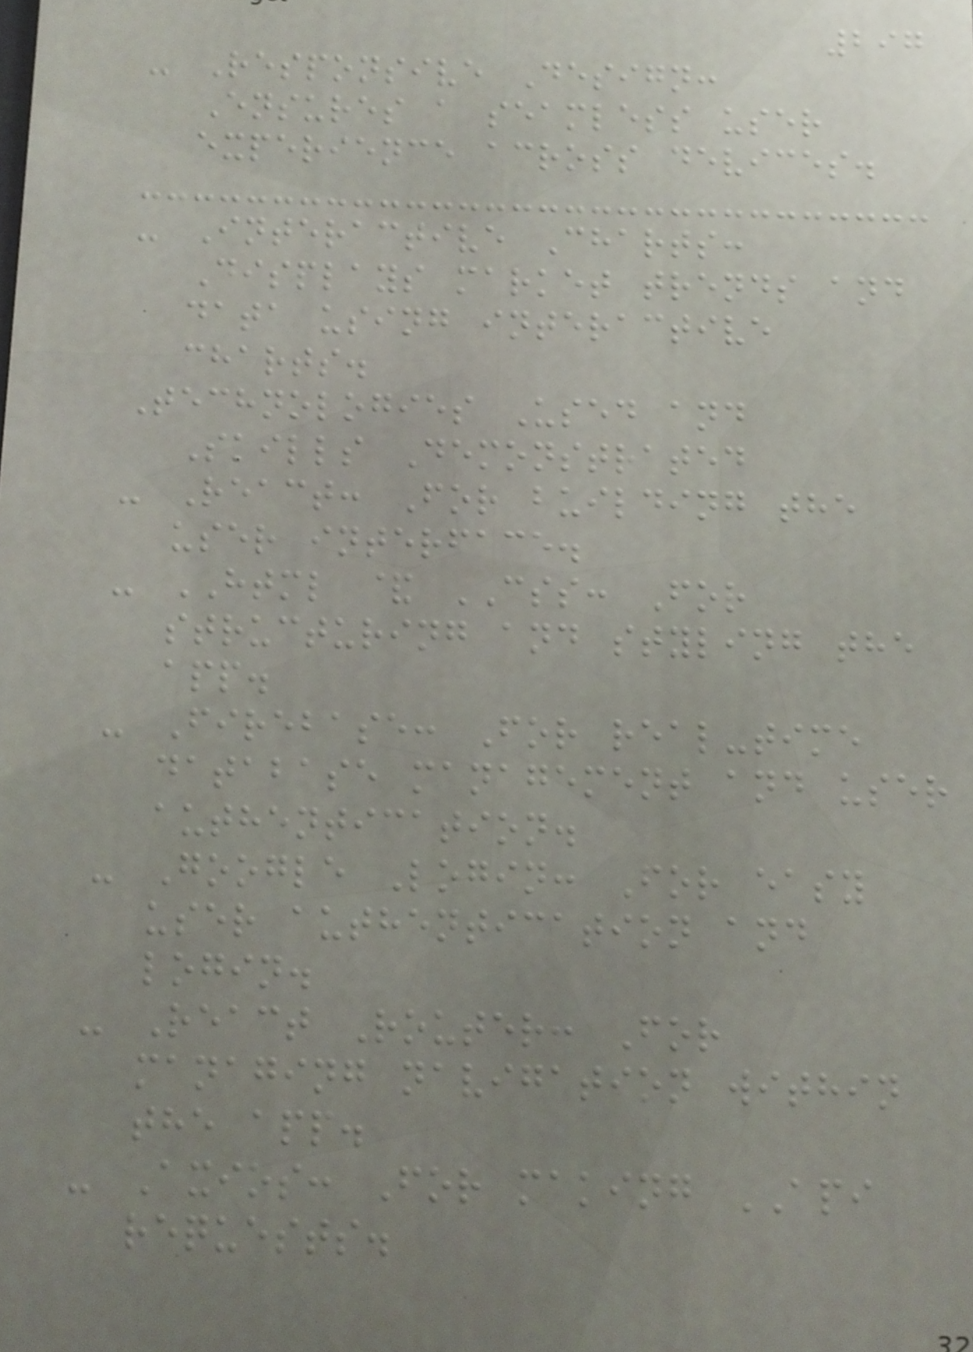297
- Responsive Design:
Ensures a seamless user
experience across devices.
- Interactive Charts:
Displays market trends and
data using interactive
charts.
Technologies Used and
Skills Demonstrated
- React: For building the
user interface.
- HTML & CSS: For
structuring and styling the
app.
- Firebase: For real-time
database management and user
authentication.
- Google Login: For easy
user authentication and
login.
- React Router: For
managing navigation within
the app.
- Axios: For making API
requests.
